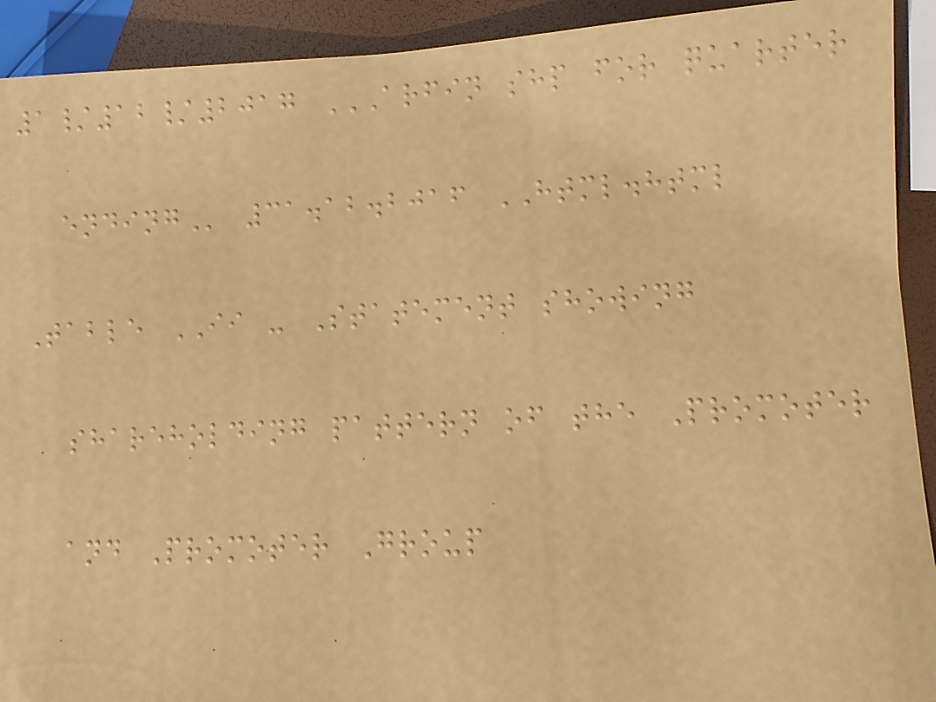1/12/2017 ARFIN SHP FOR QUARTER
ENDING 31.12.2016 HTML.html
Table II - Statement showing
shareholding pattern of the Promoter
and Promoter Group
